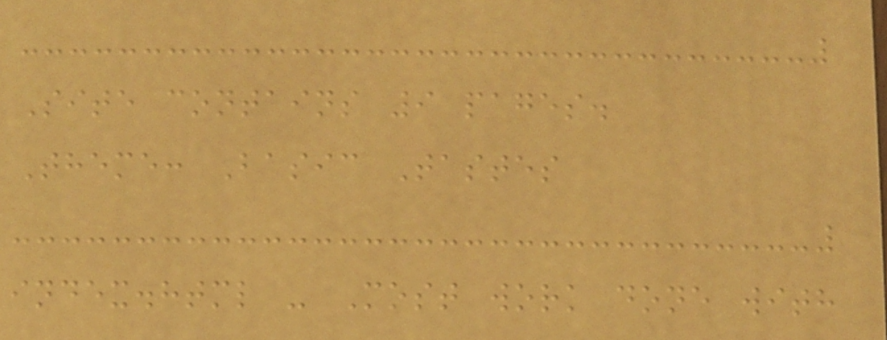Site contains 9 pages.
Theme: Basic Tastes
index.html - Most work done with
